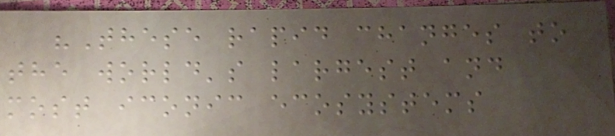"These rapid changes to
the world's largest and
most iconic ecosystems
